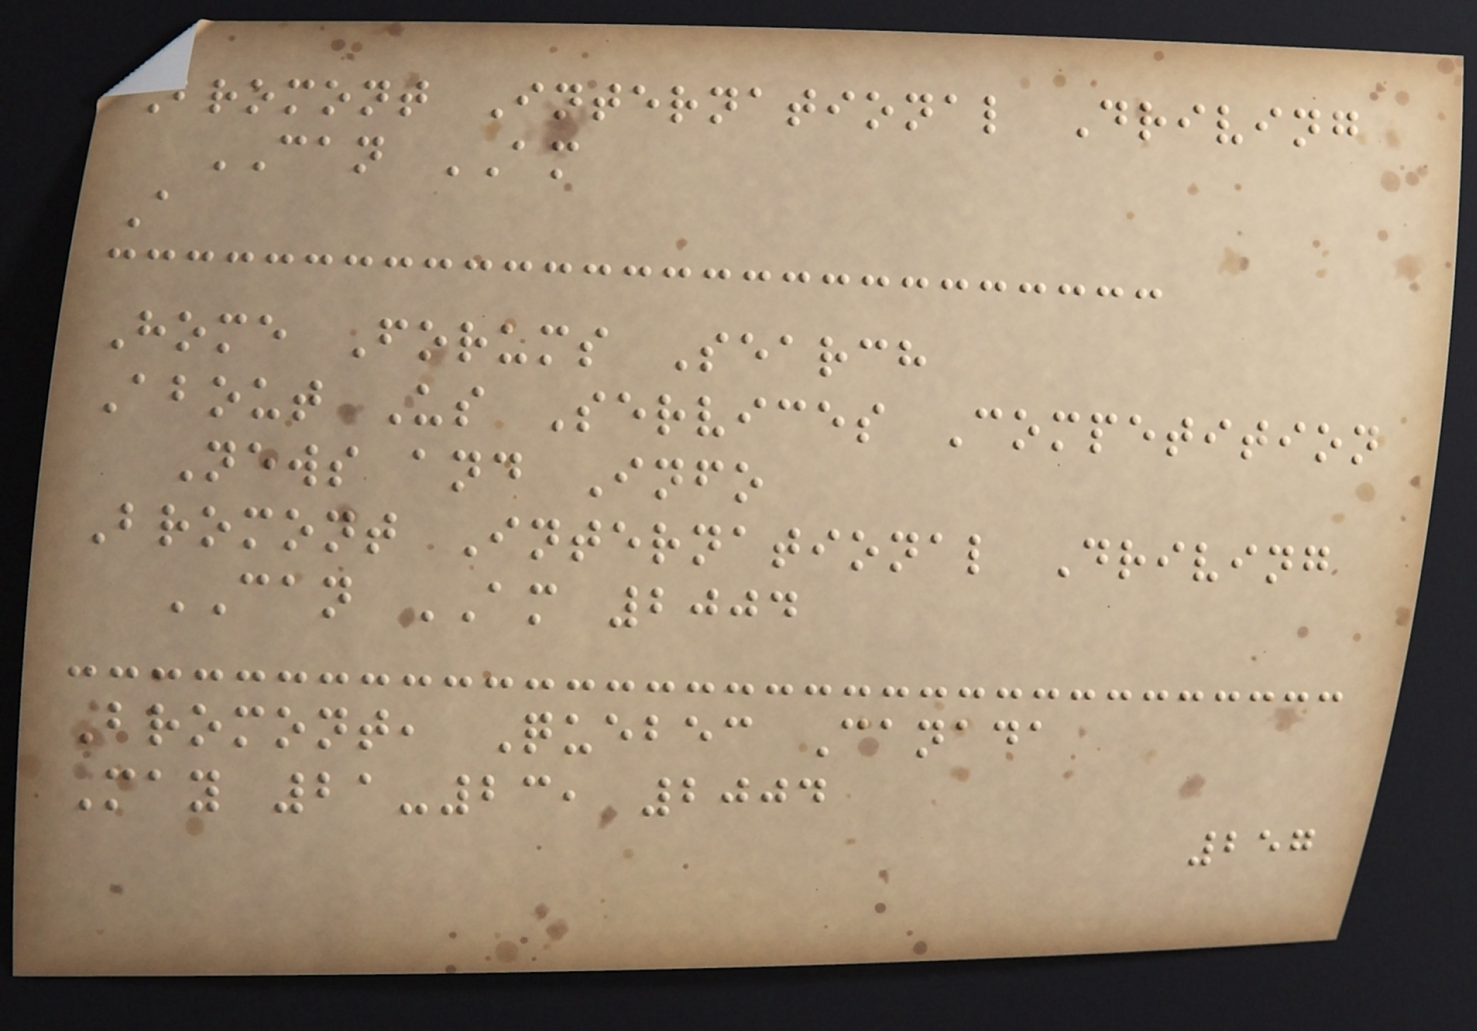Bromont International Driving
CAN AM
A
Home Forums Search
About Us Services Competition
News and Info
Bromont International Driving
CAN AM 2004
Bromont, Quebec Canada
May 21-23, 2004
257
